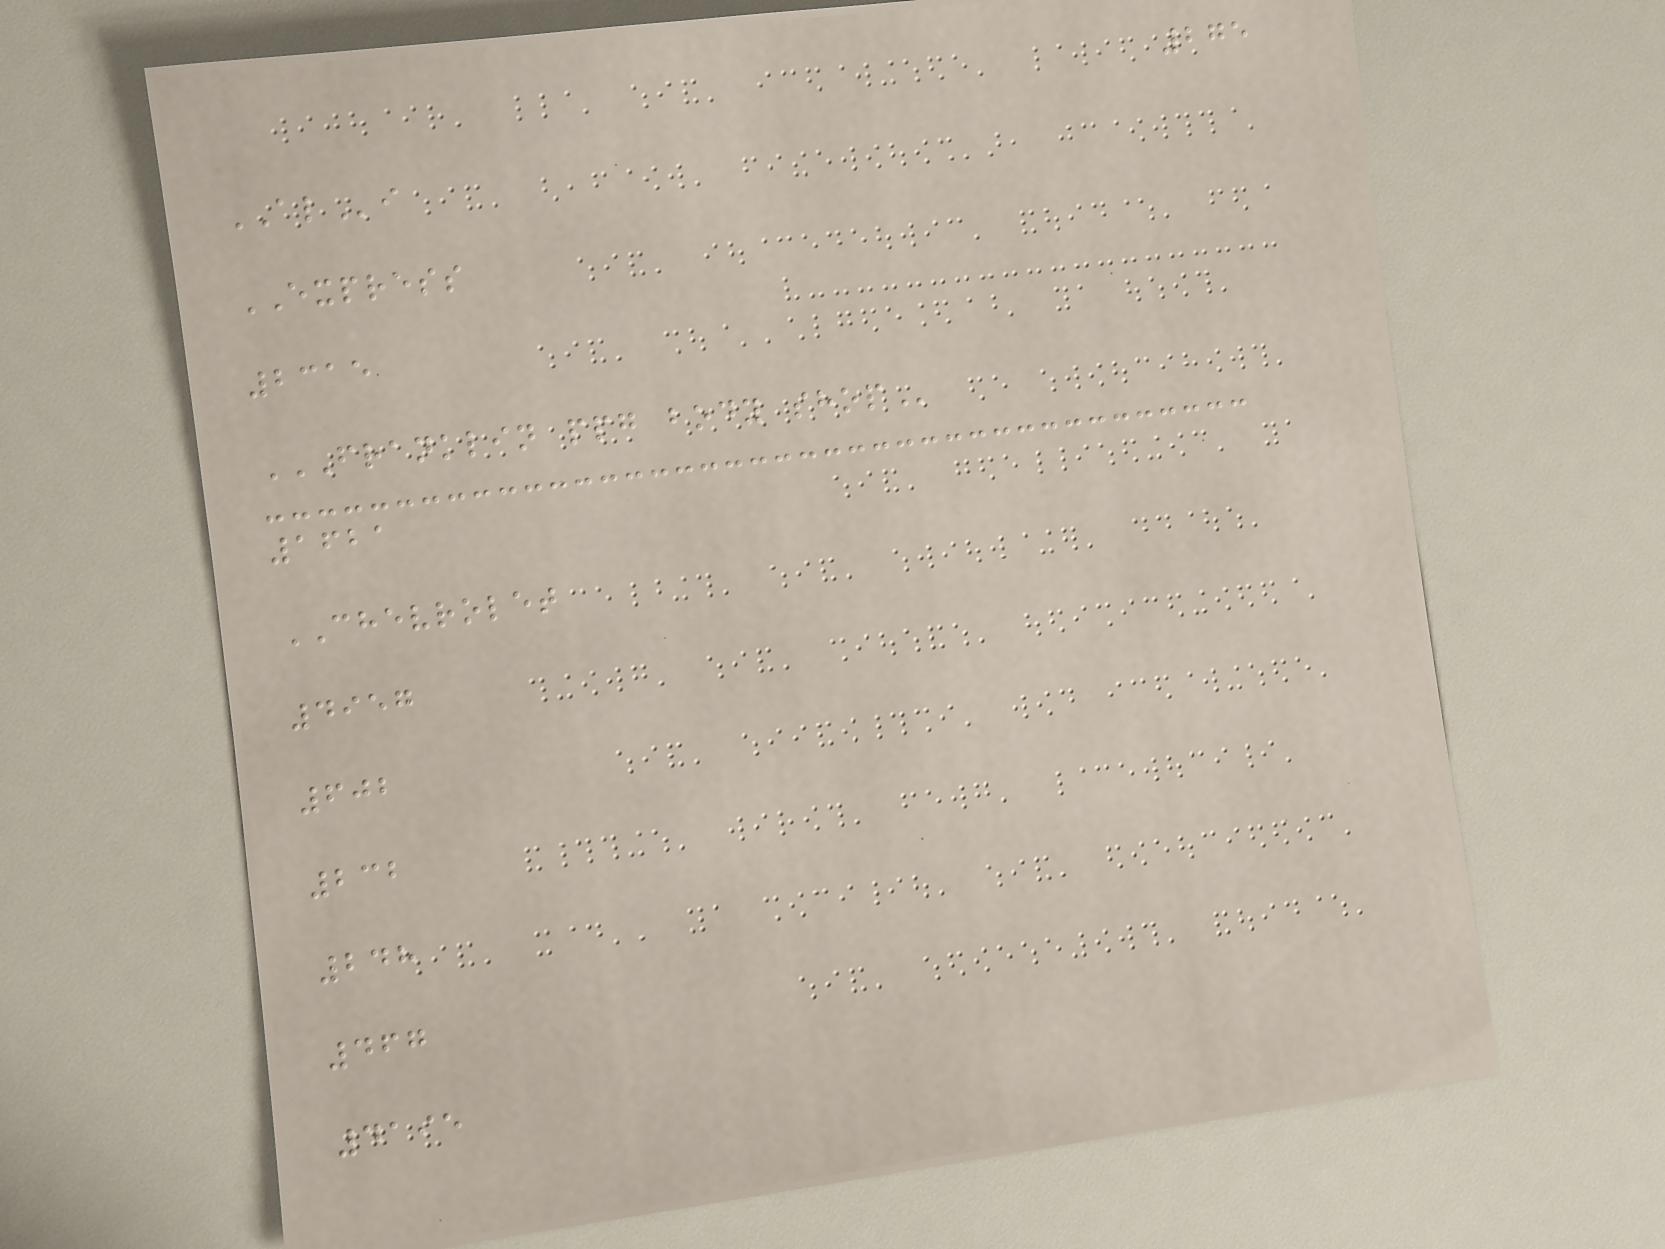275
ALi
EXPRESS
2315
FRANKLIN PPG BODY SHOP
1621
CHEVROLET
4957
602
232
248
467
4195
